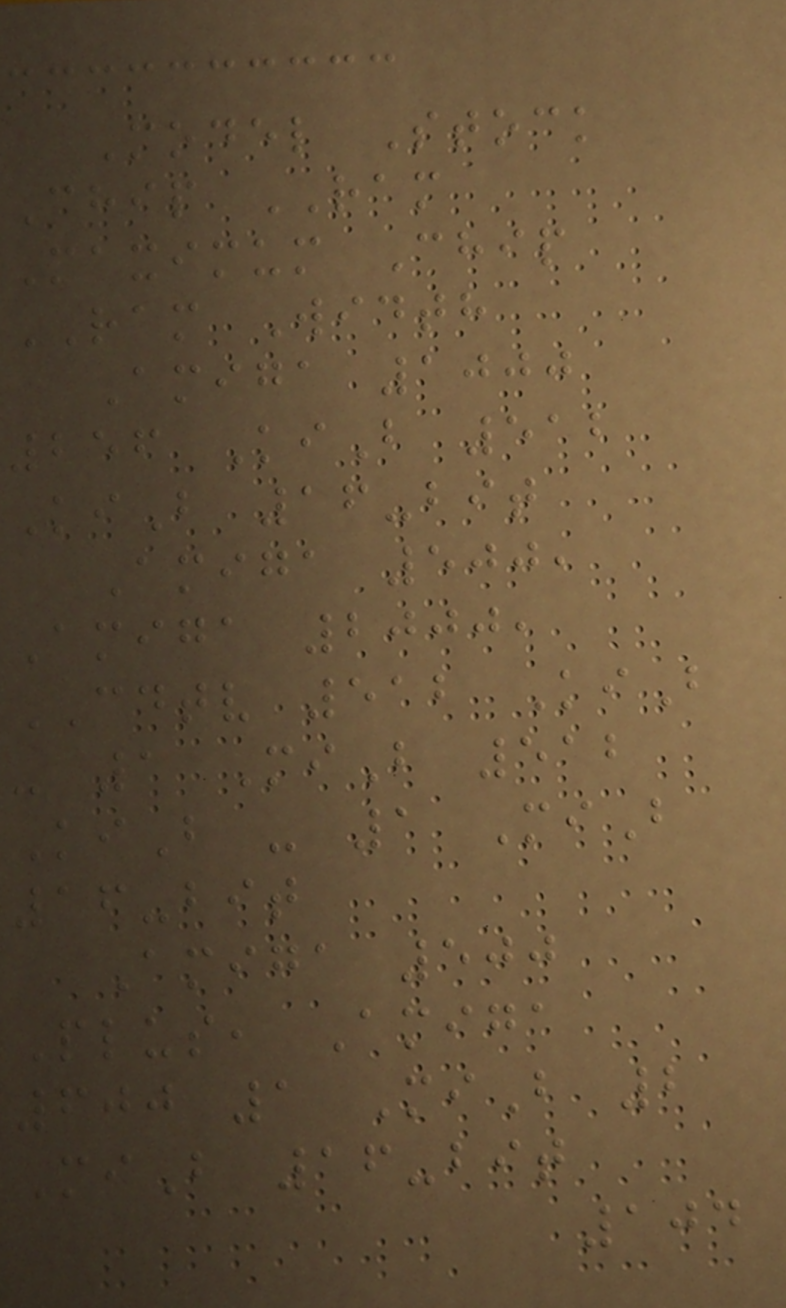Model Stock
Chip RAM
Maximum Chip
RAM Width
Amiga 1000
256 KiB 512
KiB 16-bit
Amiga 500,
Amiga 2000,
CDTV 512 KiB
- 1 MiB 512
KiB - 1 MiB
16-bit
Amiga 500
Plus, Amiga
600 1 MiB 2
MiB 16-bit
104
